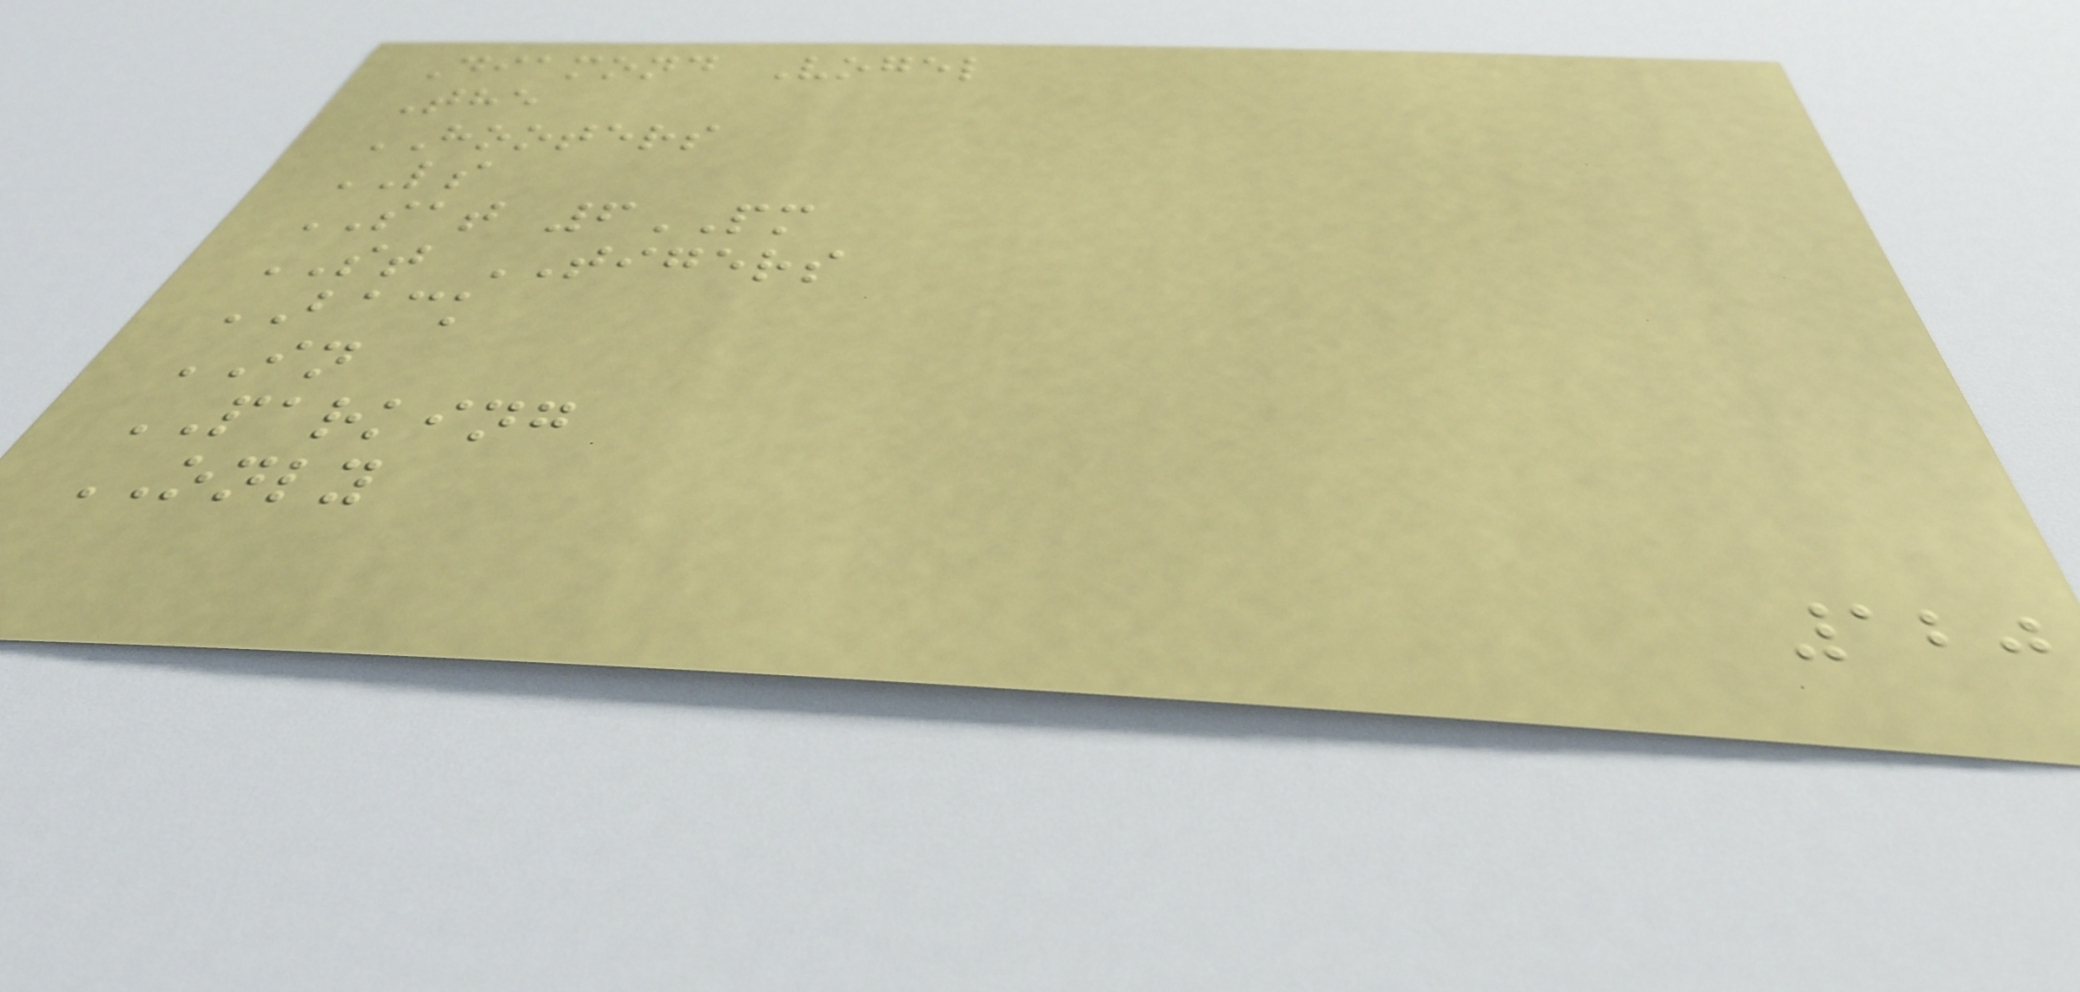Diamond Vogel
The
HOOTERS
LS
SAT 6PM
ST TIGERS
BACK
IN
PARKING
ONLY
120
